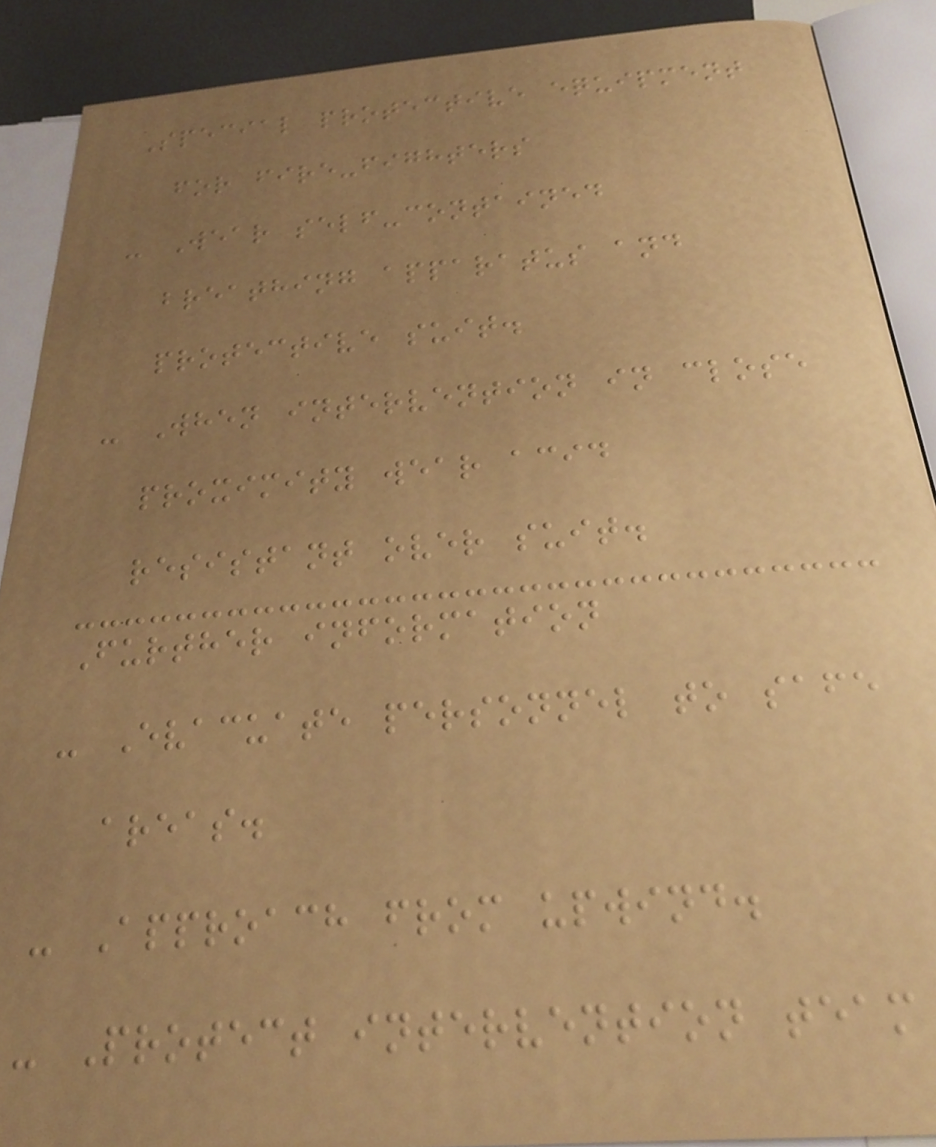Special protective equipment
for fire-fighters
- Wear self-contained
breathing apparatus and
protective suit.
- When intervention in close
proximity wear acid
resistant over suit.
Further information
- Evacuate personnel to safe
areas.
- Approach from upwind.
- Protect intervention team
